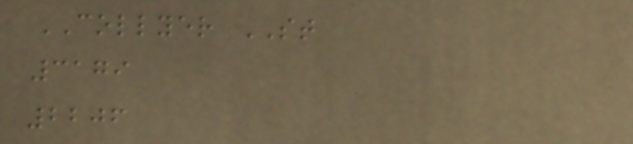COLLYER ST
3179
2206
